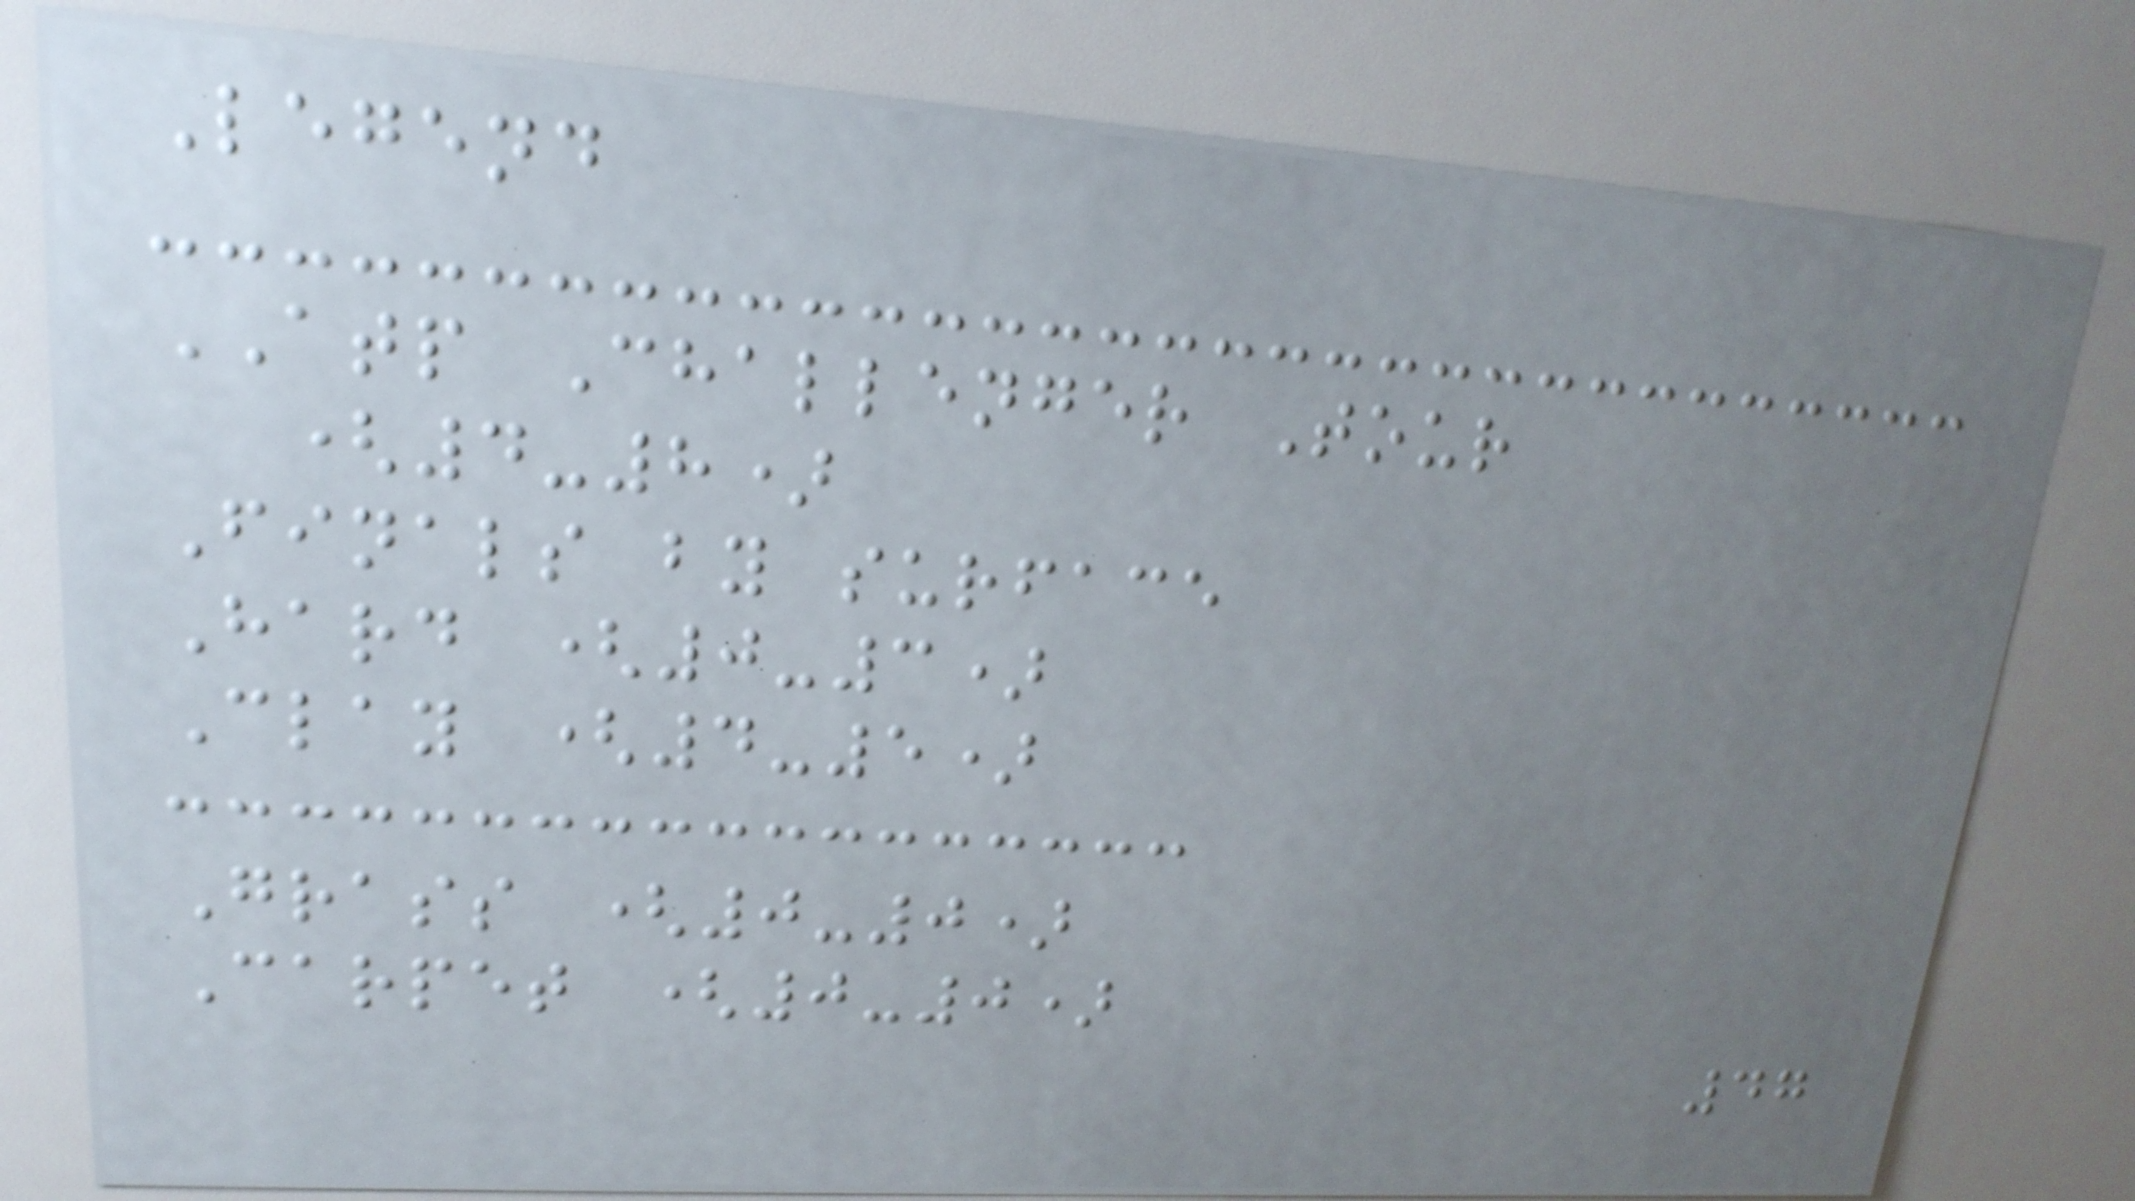Legend
ATP Challenger Tour
(4-8)
Finals by surface
Hard (0-3)
Clay (4-5)
Grass (0-0)
Carpet (0-0)
47
